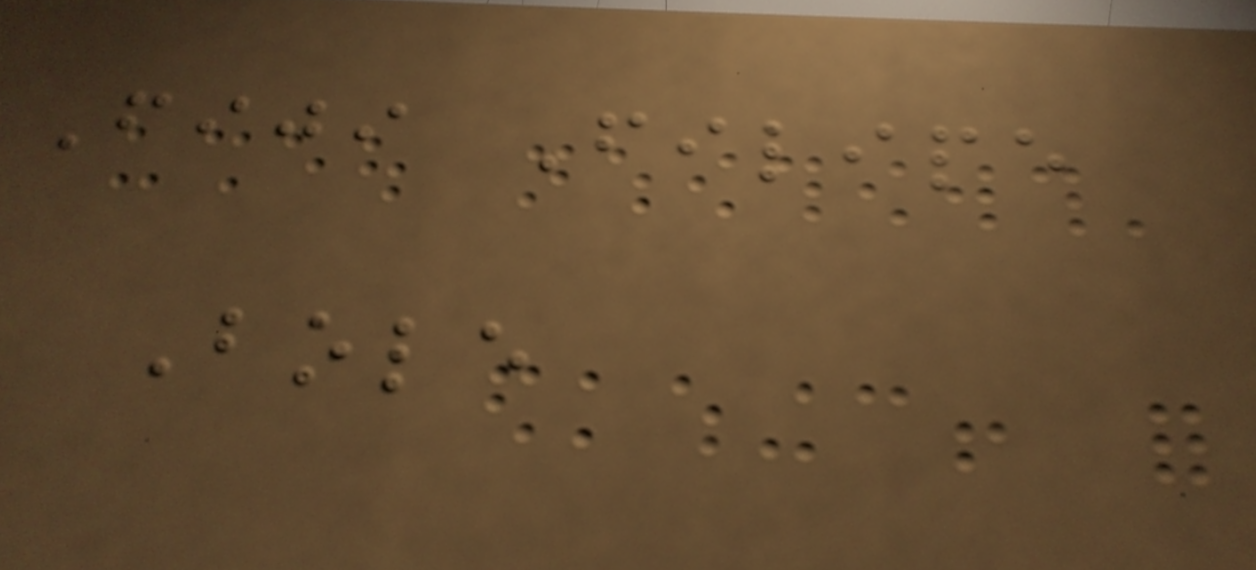Fiji Filipe
Bole
